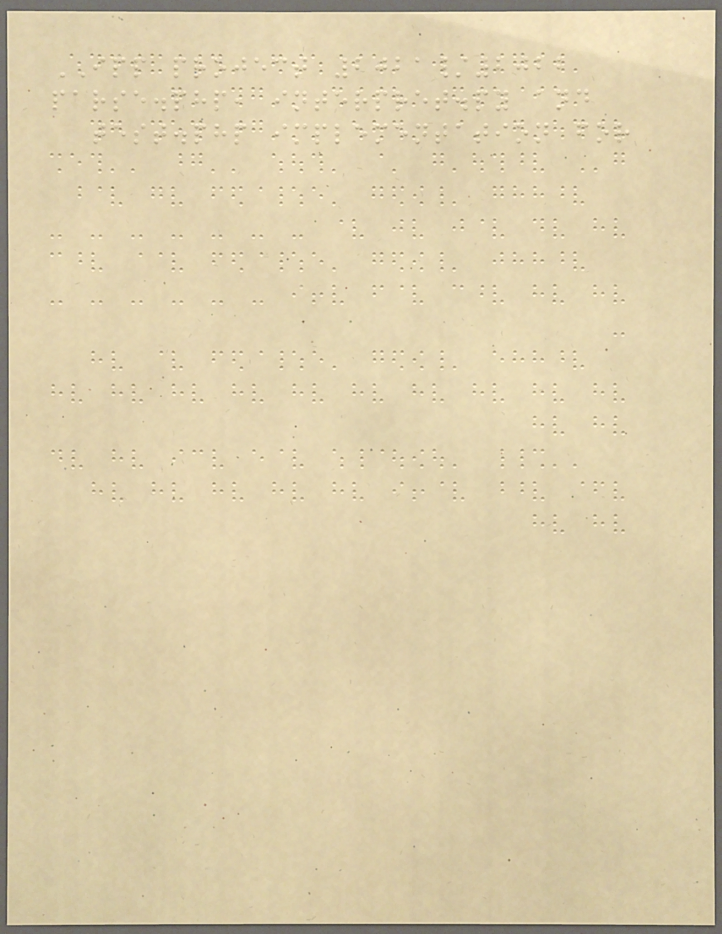IPP project 2021/2022
parse.php, interpret.py and
test.php implementation for
